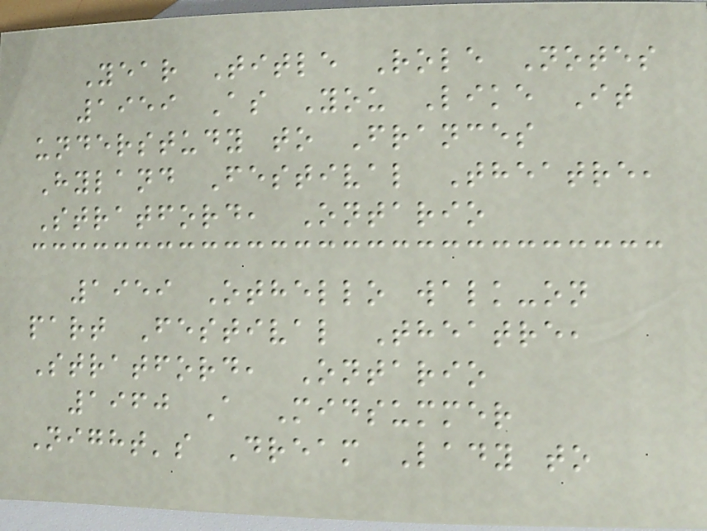Year Title Role Notes
1959 As You Like It
understudy to Frances
Hyland Festival Theatre,
Stratford, Ontario
1959 Othello walk-on
part Festival Theatre,
Stratford, Ontario
1960 A Midsummer
Night's Dream Lady to
